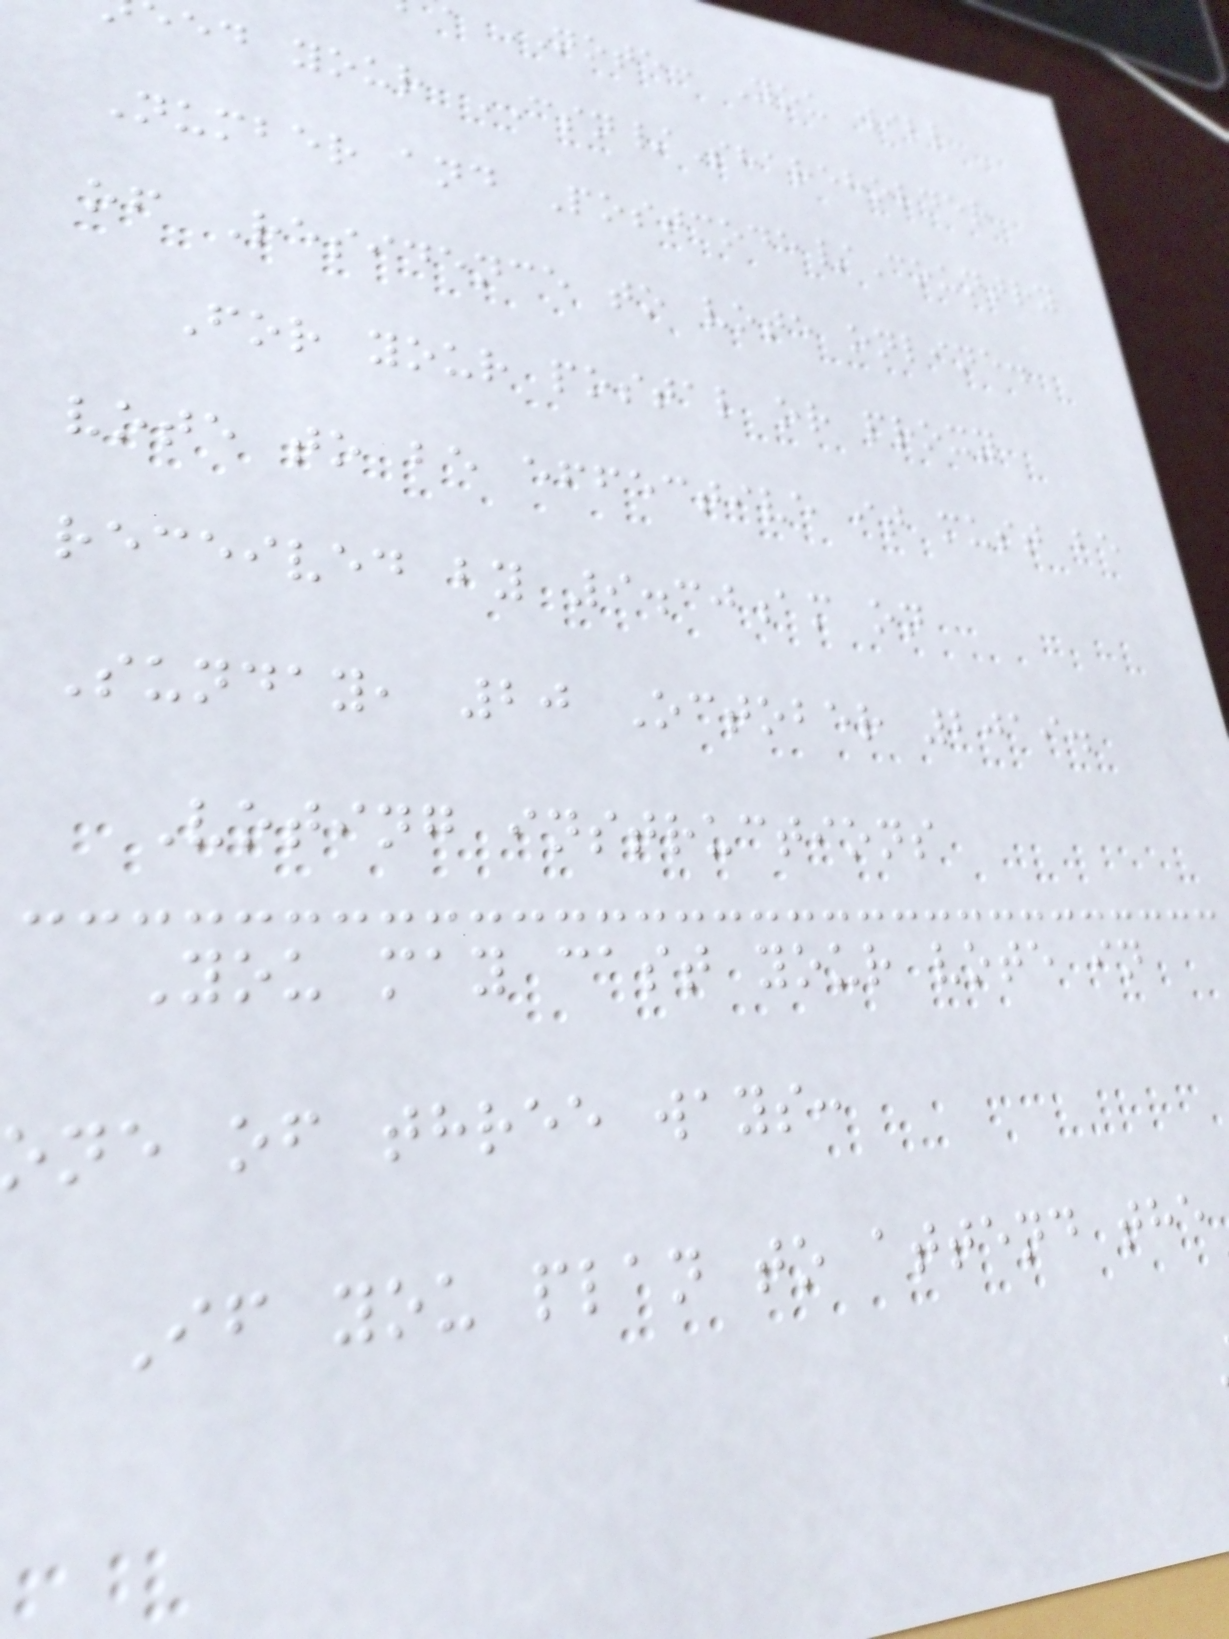NOTE: You will
ed your CSN/Shareholder
Number and Postcode/Country
of Residence to vote online.
For your postal or proxy
vote to be effective it must be
received by 9.30am on
Sunday, 20 October 2019.
Voting instructions
You may cast your vote in
ne of three ways:
If you plan to attend the
